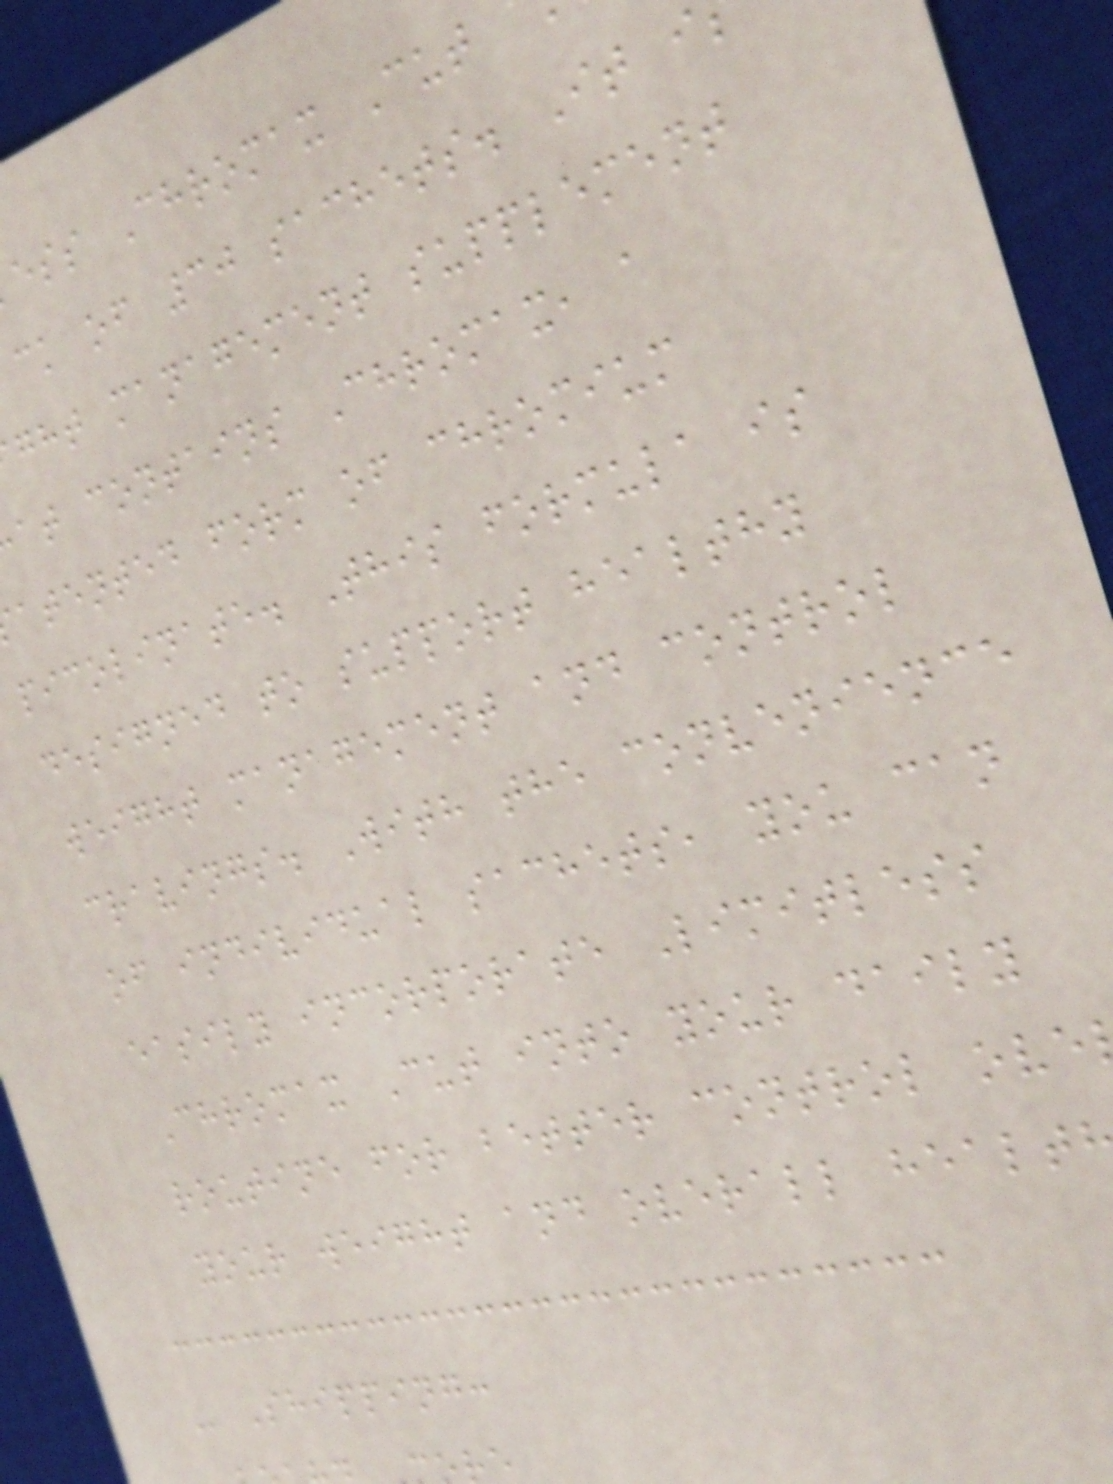ess Chromax Cut
ck of 30 sachets. It i
ght management supplement
at contains Chromax, a
atented form of chromium
picolinate. This formula is
designed to support healthy
weight management and control
cravings. With the convenience
of individual sachets, you can
easily incorporate Limitless
Chromax Cut into your daily
routine for better control ove
your weight and overall healt
- Shipping:
